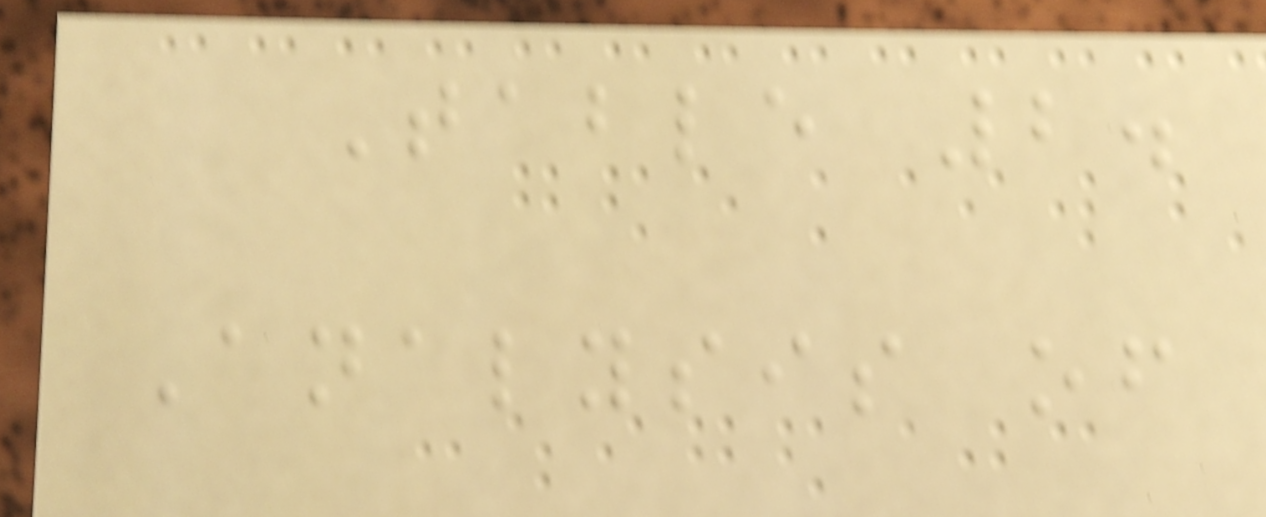Table 2.
Analysis of
